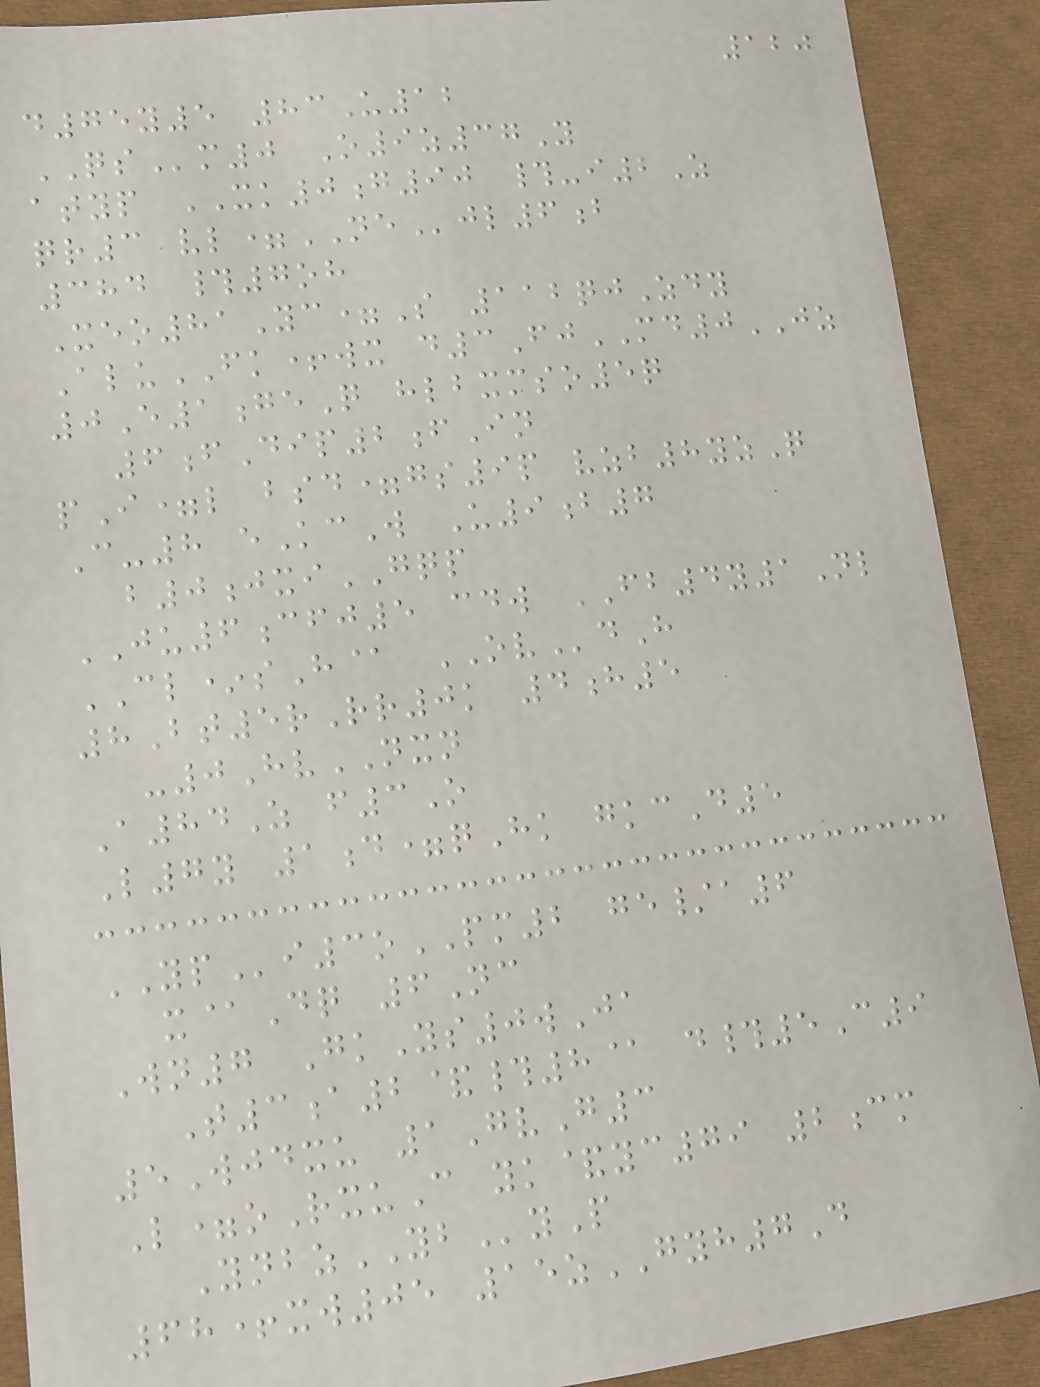120
d75y5 83U12
QSm0 O9z37Y
atyp XK0g90 #-i2Z
qr3 vl=NEjl6b
384 #7oh
Xeo81Yc=S 112qjZdy
AluFK+wx d3FjMD0JZ
0E1geQ hlbxmso5q
6fDip2fIn
pI=l bsd=gs9p vzb8yzQ
C-8 eKcW U9b7
b0jxiGQP
JU6cfj5 cdw FB4y1Nl
CL*sH@ OVdH
8Bt5rRr0k 4h5
-0HvNXN
A84Z f3O
L7y 1d=qHk gkcD5
YPi3oPM2 ge/a6
x@Dq 6Nc
Wn7 GkYs0wJa
T3a2&#8@ d#5C9
5Wjdxu 1GvG3
L=oRxuC yk&yc79 2cm
YnbzYByP
68+xw05 15zGYH7D
